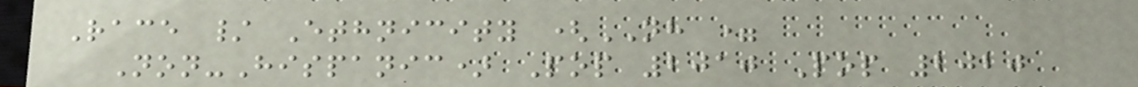Race / Ethnicity (NH =
Non-Hispanic) Pop 2010 Pop 2020
